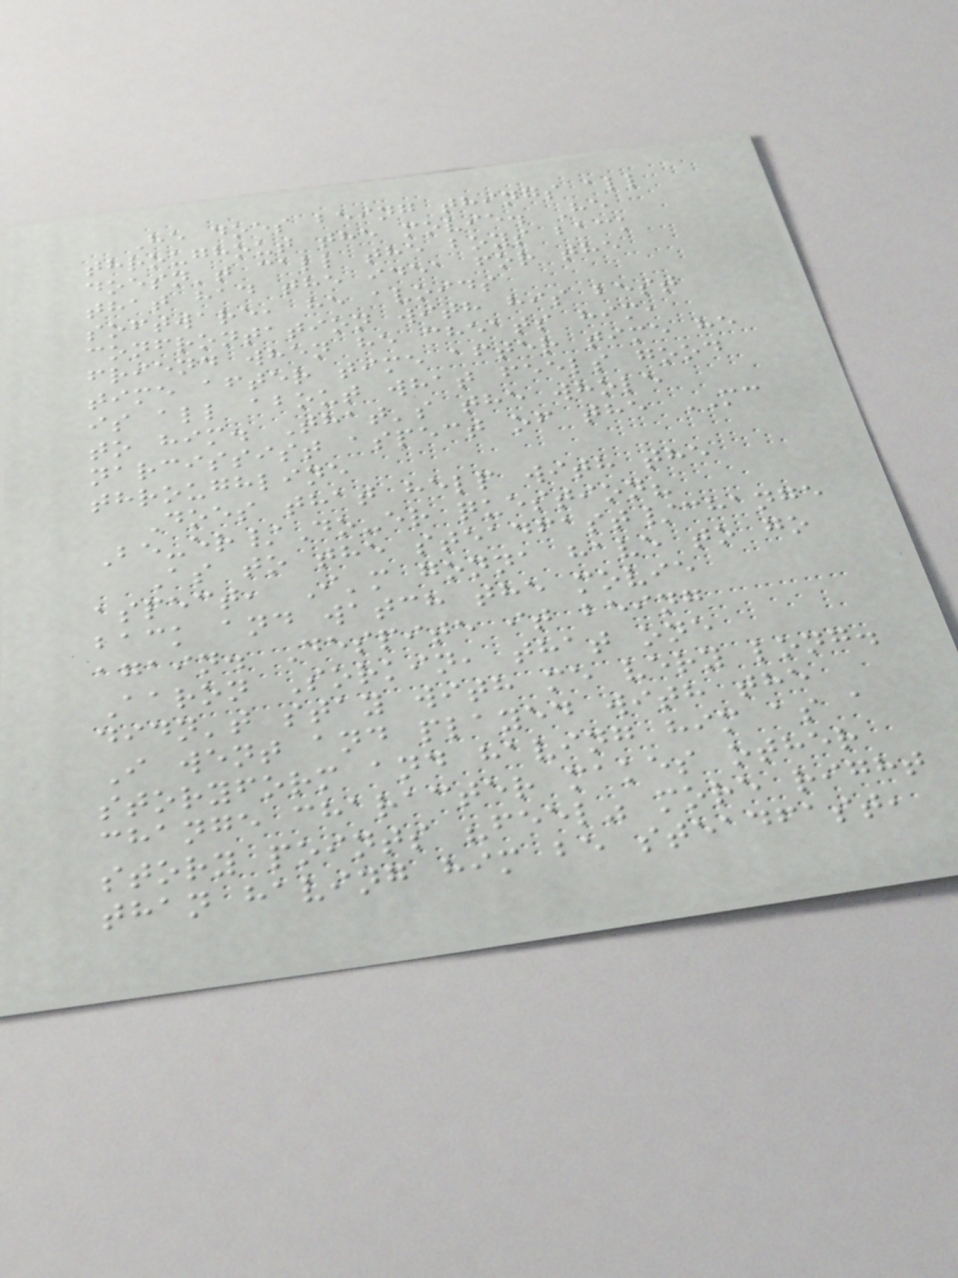He does being things all
throughout the movie. He
doesn't call the boys back
that had the idea for the
software, he avoids
confrontation with his best
friend when he cheats him,
time after time after time he
is all about what feels good
to him. That's the whole
narcissist aspect of the MC
throughline
Does that help with the
Be-er/Do-er question?
As to the steadfast/change
aspect, I'm gonna have to go
back and watch the movie
again. Despite it being
Aaron Sorkin, that one
didn't stay with me very long.
I went and played with the
storyform and having him as a
change character makes other
story points "feel" more right
than having him be steadfast,
